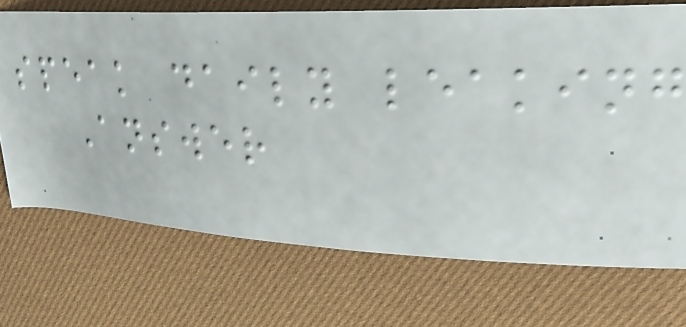speak daily leaking
Answer
